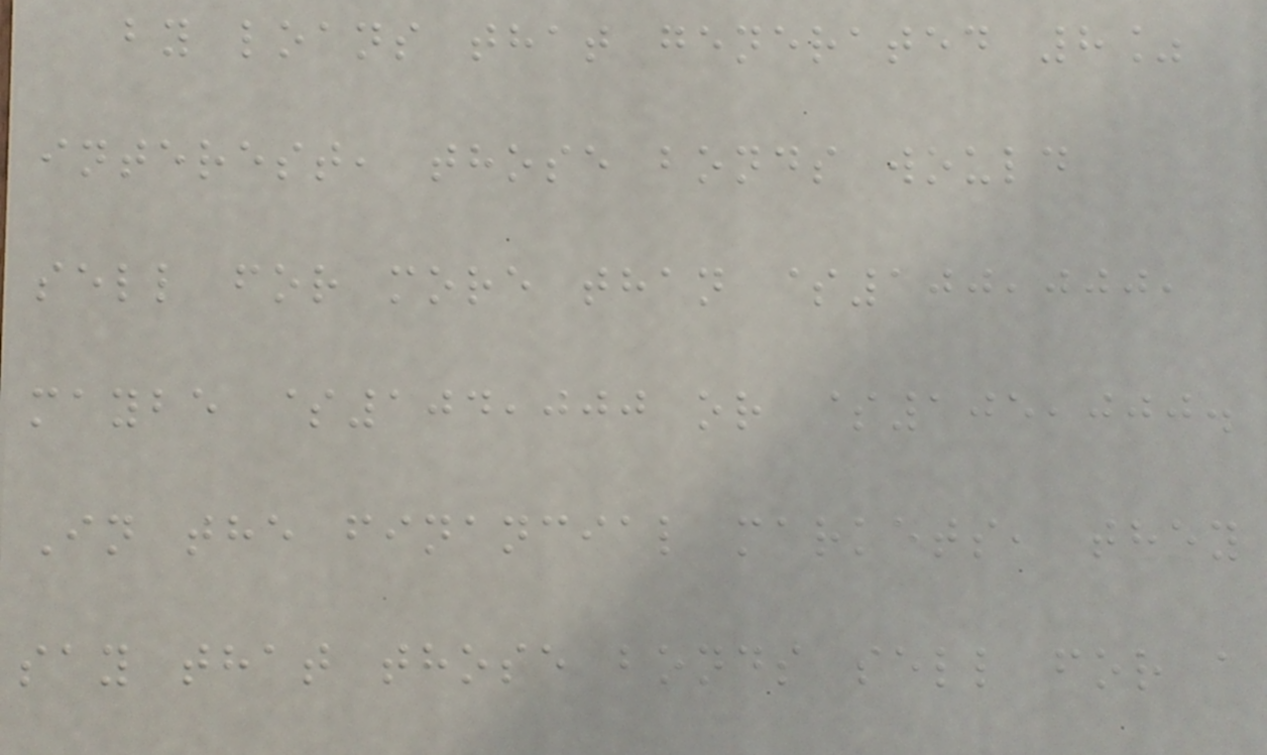by loans that generated 8%
interest, those bonds would
sell for more than $100,000,
maybe $104,000 or $105,000.
In the financial markets, they
say that those bonds sell for a
